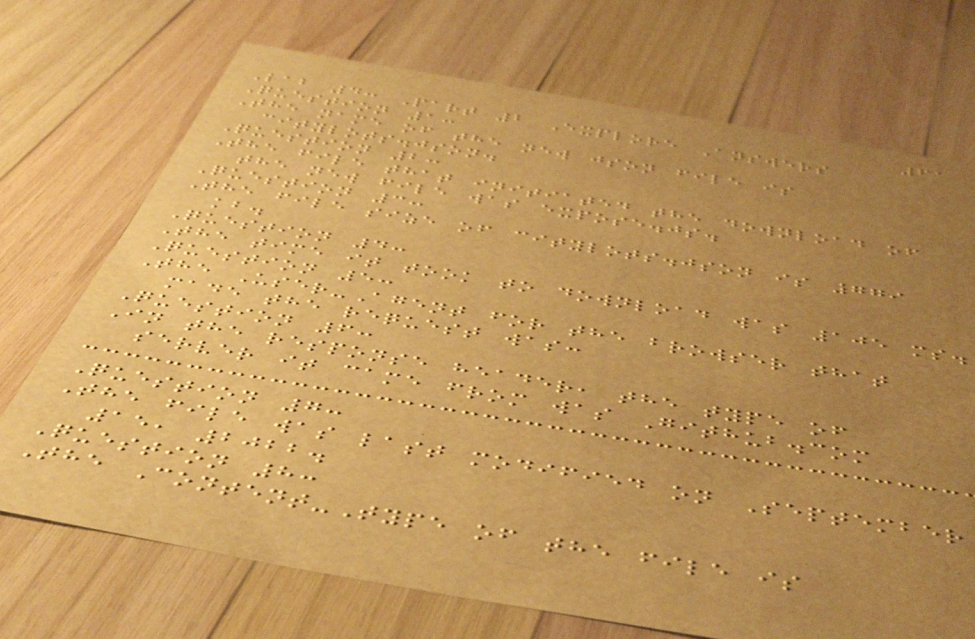61
Lab 4: Part 2 Explore Answers
Question 1:
The name of the new json file is
citylots.json.
Question 2:
The file that initiated the download of
the new file was expose.js.
Question 3:
The file size of citylots.json is 779
kb.
Question 4:
The time it took to download was 105 ms.
Question 5:
The User-Agent for the browser that
made the request was:
Question 6:
In the response header, the type of
server it came from was Github.com
Question 7:
The file was last modified on September
15, 2022.
Question 8:
The Content-Type of the file is
